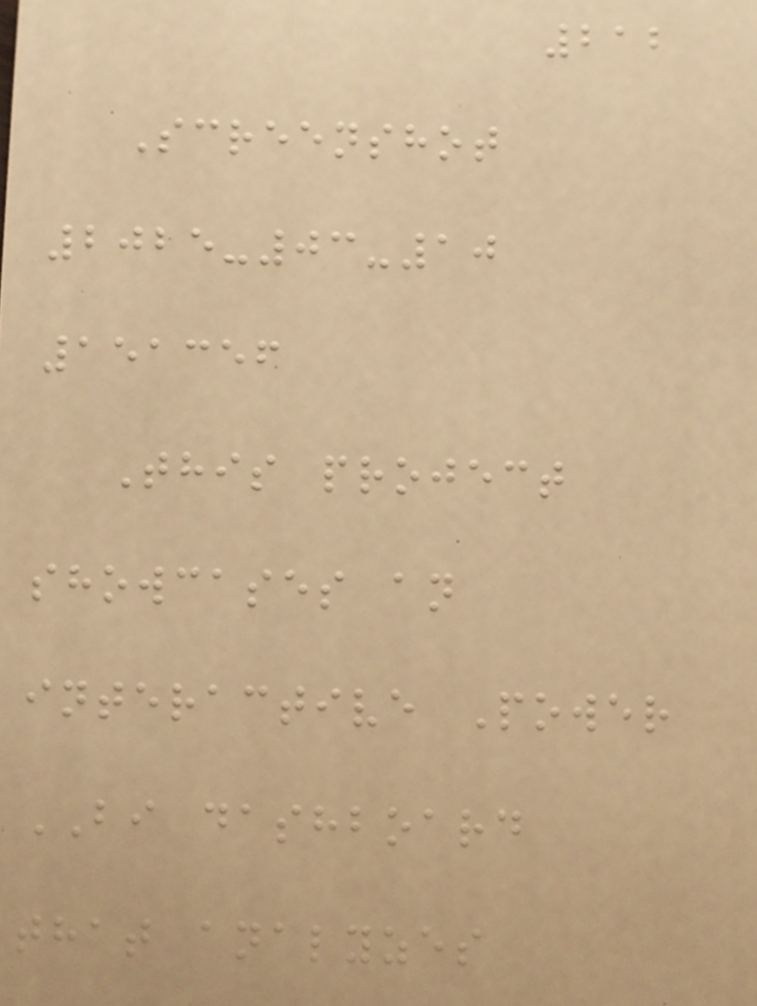212
Screenshot
2025-03-10
151356
This project
showcases an
interactive Power
BI dashboard
that analyzes
